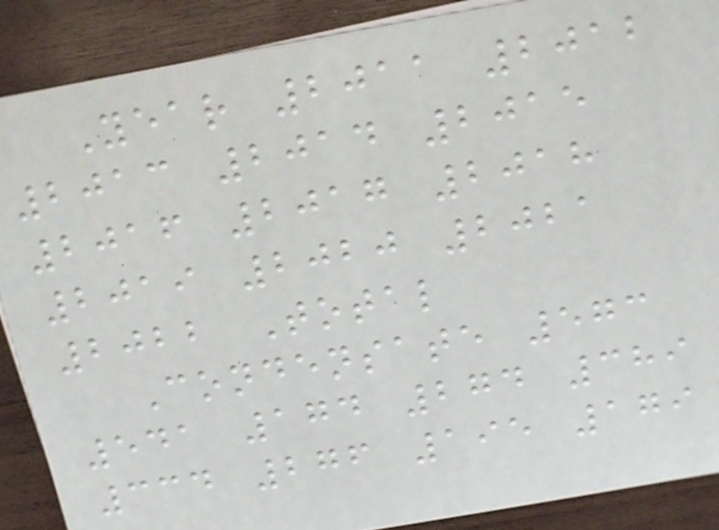Year 2011 2012
2013 2014 2015
2016 2017 2018
2019 2020 2021
2022 Total
Condensate 573
541 174 274 389
334 276 195 179
